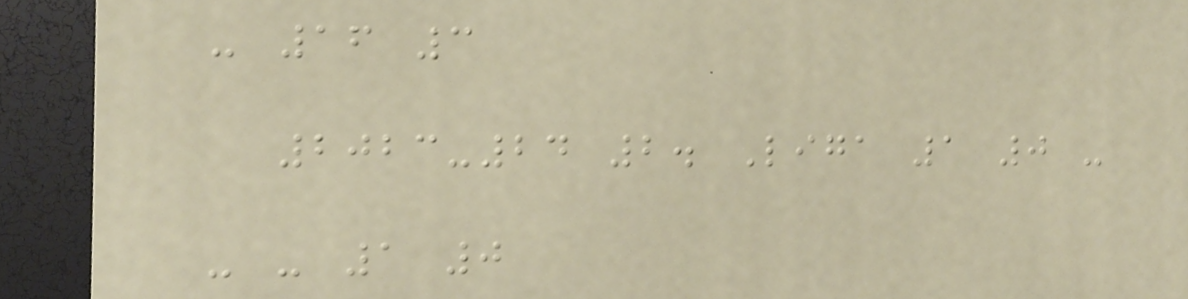- 16 3
2023-24 2. Liga 1 0 -
- - 1 0
